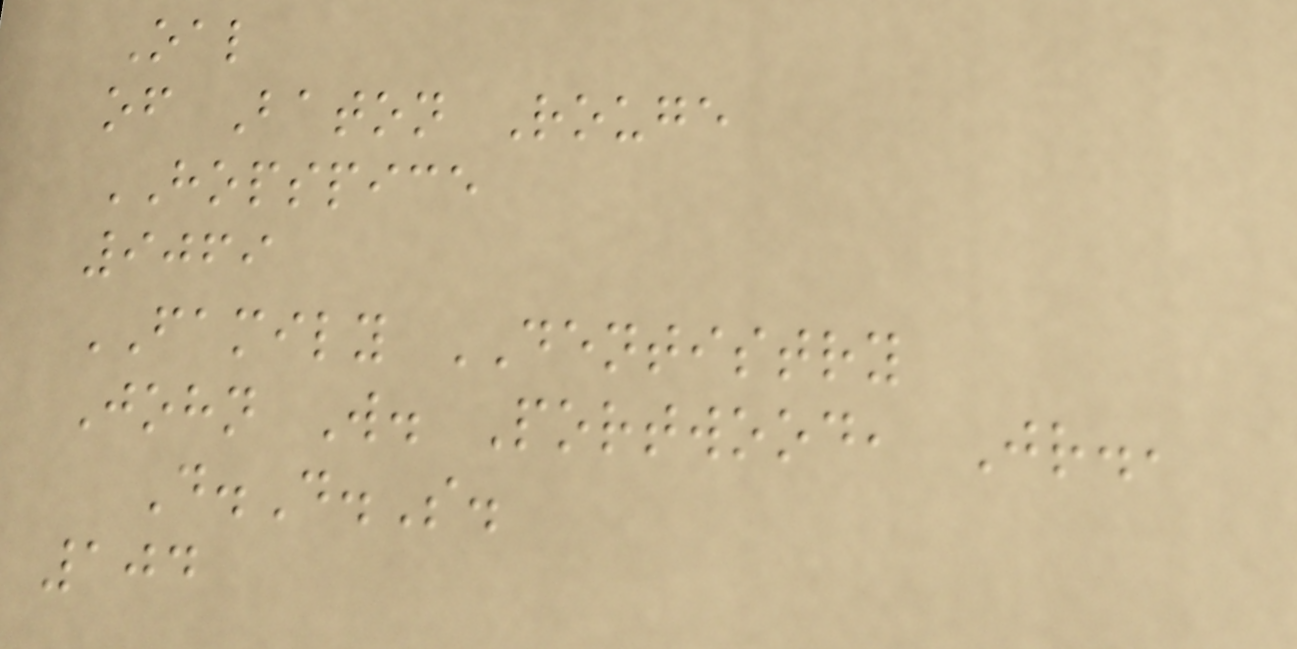Oal
of Baton Rouge
HOPSPICE
9069
FAMILY DENTISTRY
John W. Portwood, Jr.,
D.D.S.
104
